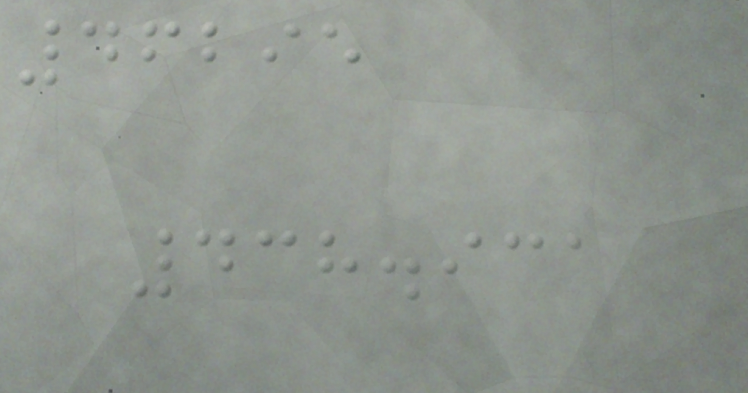46295
438.931
